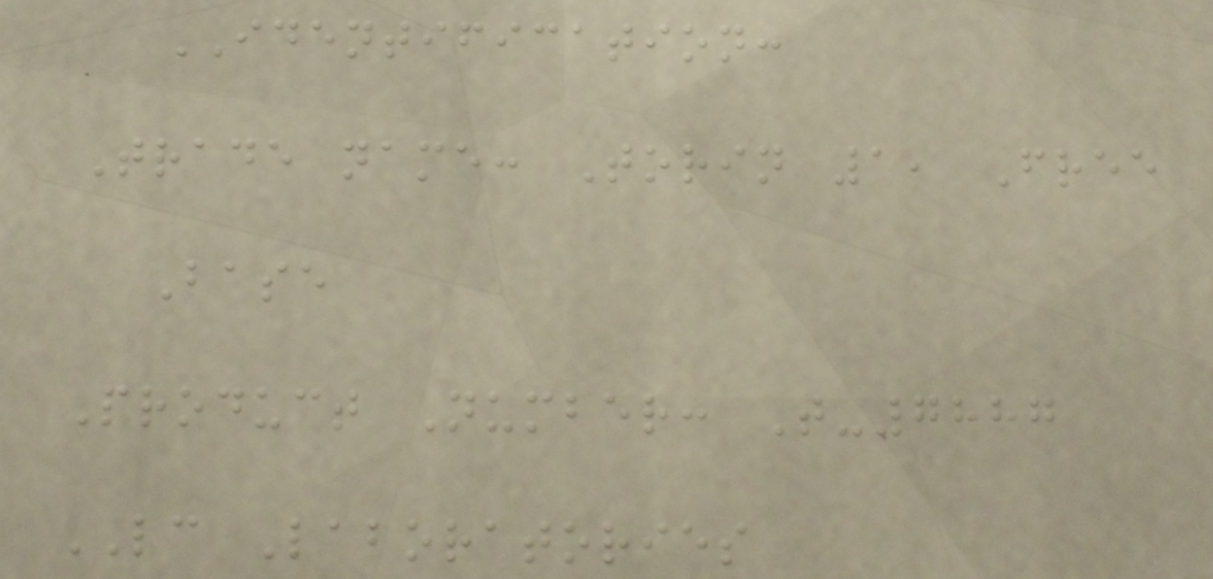IDENTIFICATION:
Trade name: Torin 1, Free
Base
Product Number: T-7887
LC Laboratories
